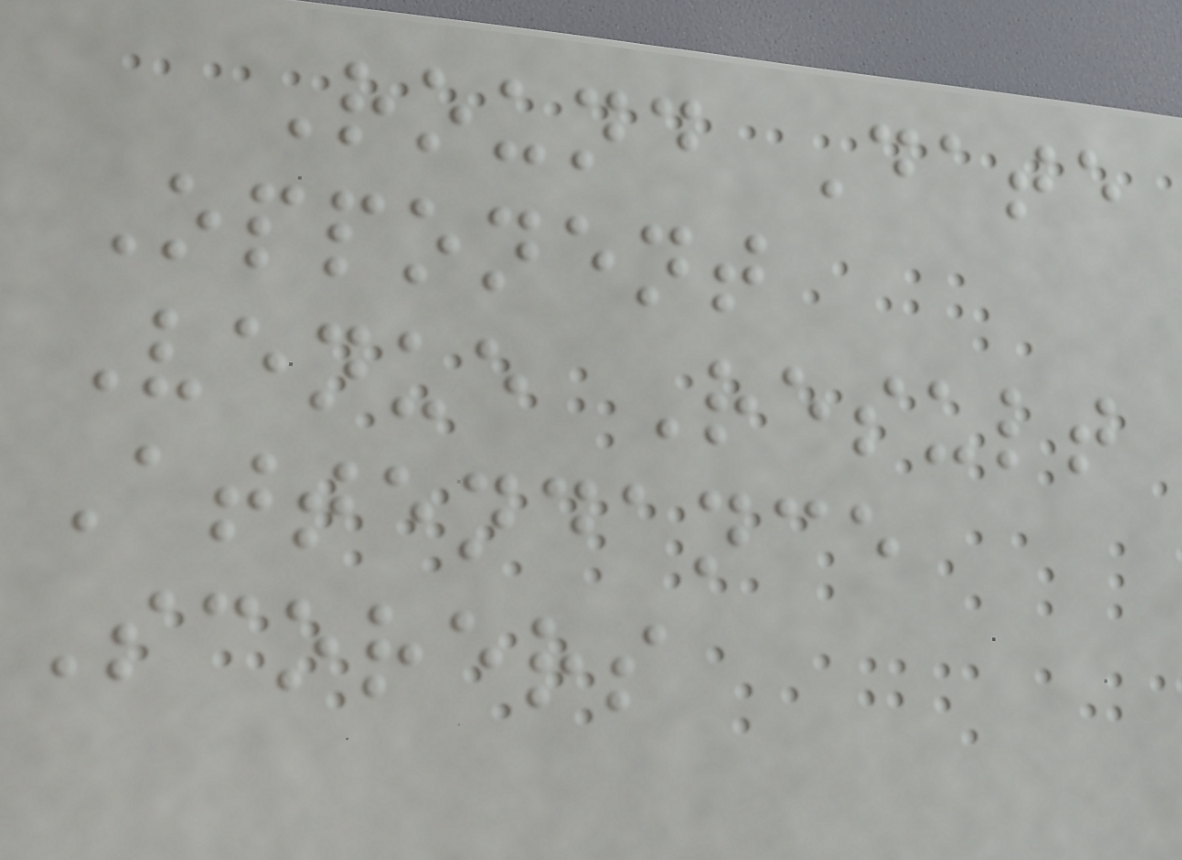Round Date
Opponent
Venue Result
Attendance
Scorers
